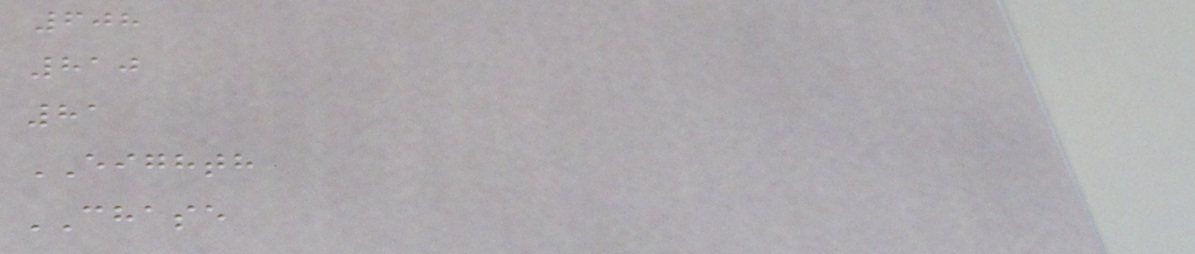608
810
81
EIGHTH
CHASE
